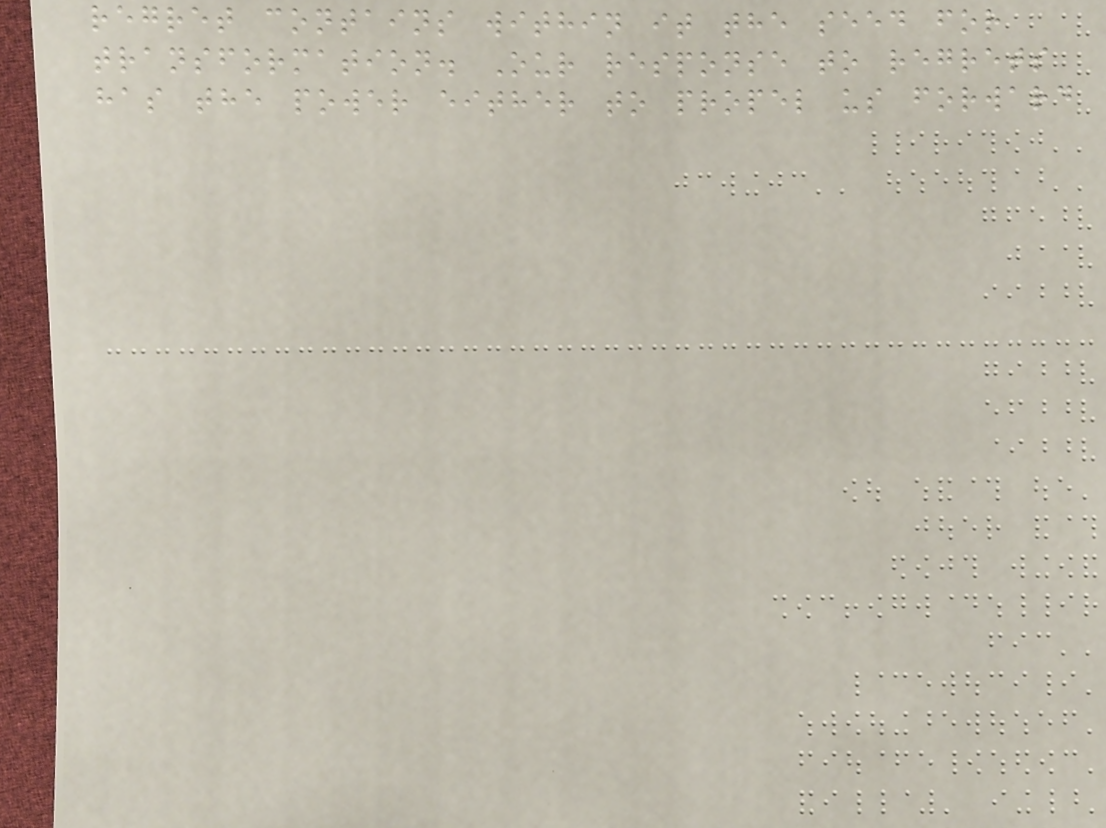regret contains within it the seed for
transformation. Our response to regrets
has the power either to propel us forward
